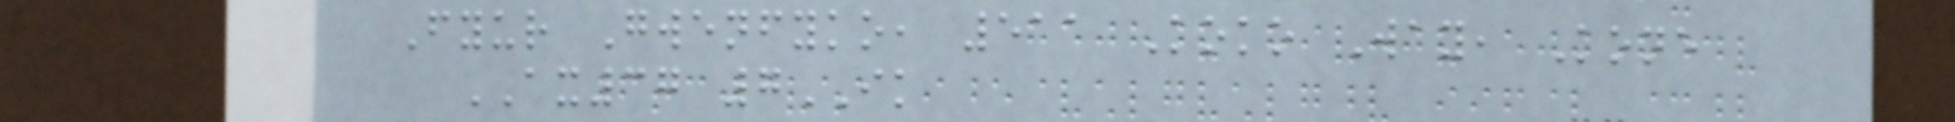Fyur Gwenfyko, 511 Koko Way, Kone
AX37 7IK
